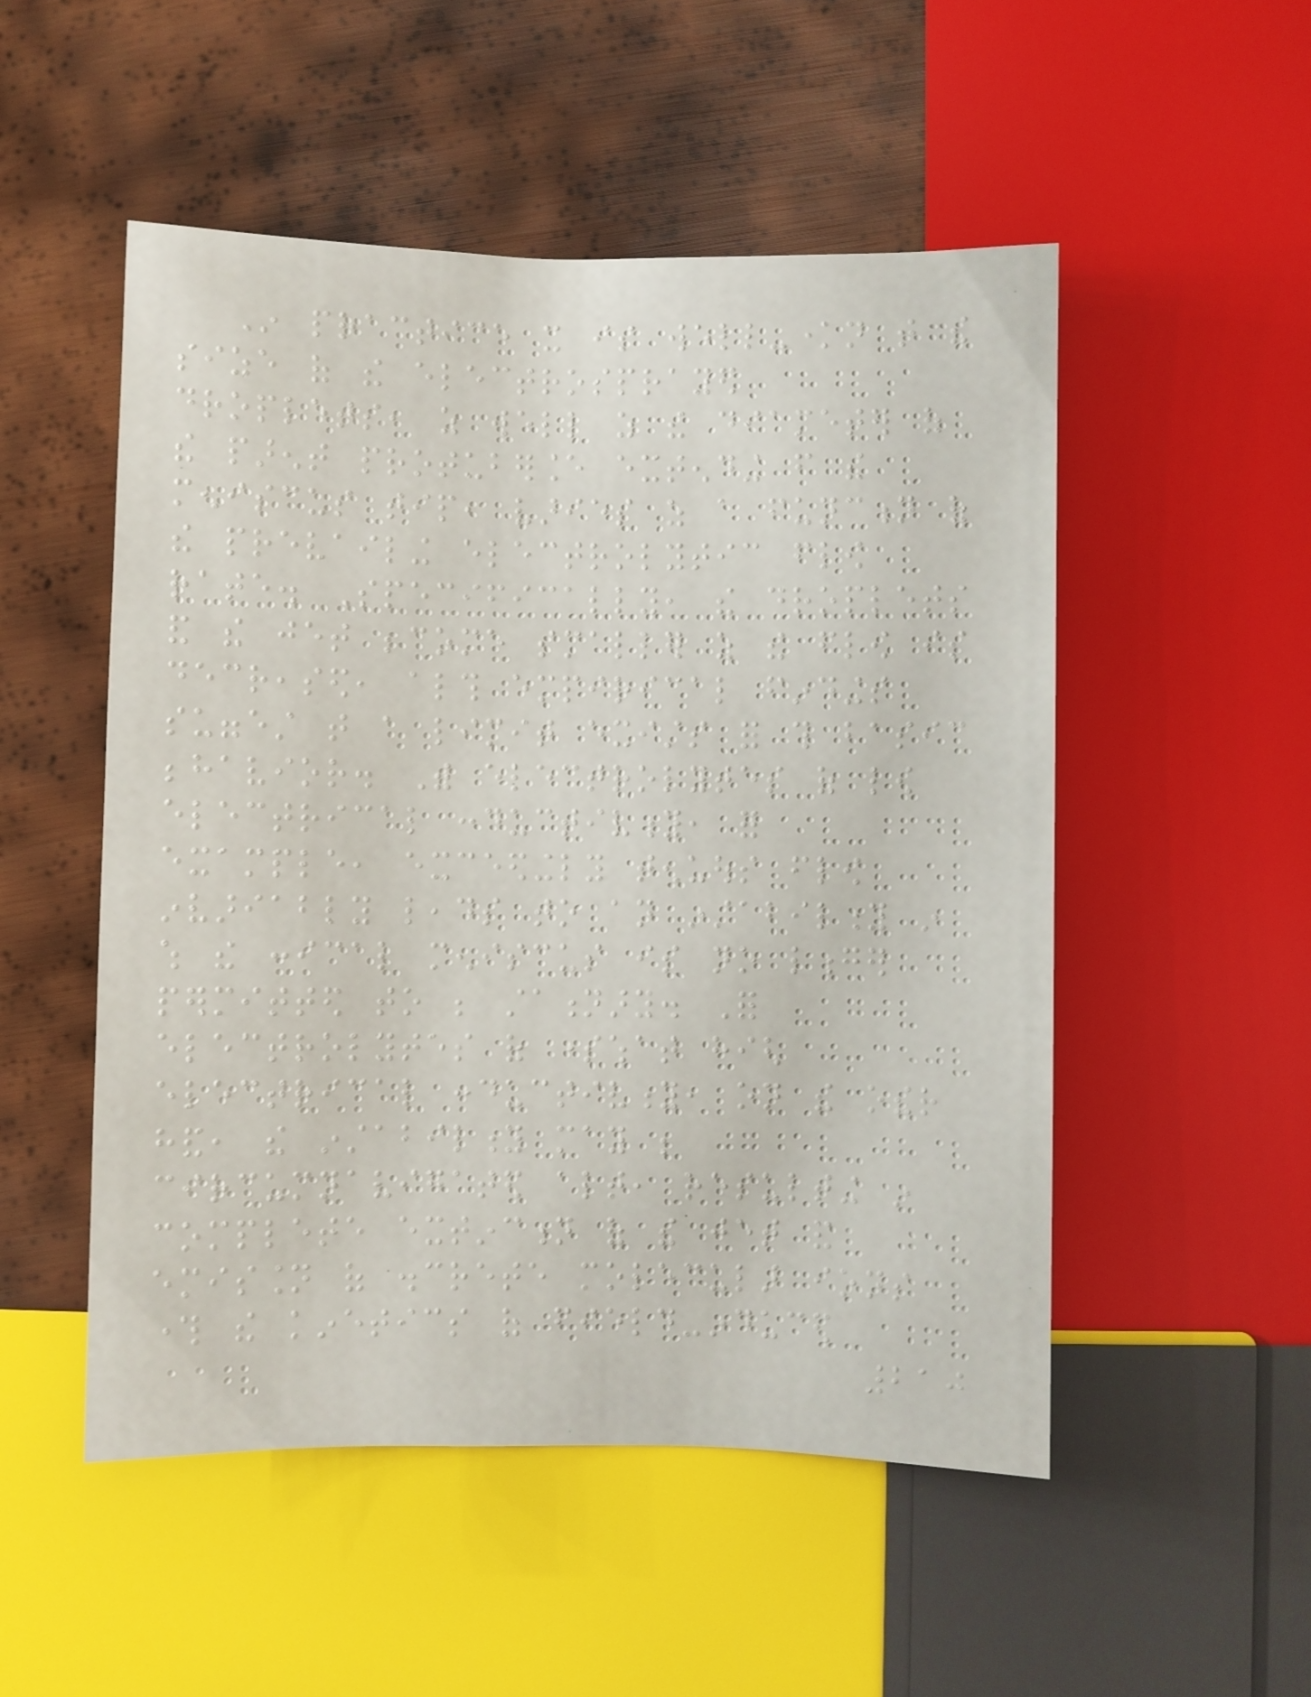In practice it is well-known that the
size of the electrosprayed
droplets, as well as the diameter of
the parent protuberance extending from the
meniscus tip, varies as a function of
the prevailing electrolytic flow
rate. Specifically, the droplets
and the jet become smaller as the flow is
decreased, although empirical findings
suggest that a limit exists for this basic
behavior. With electrolytes of low
electrical conductivity, for
example, exceedingly tenuous flow
invariably leads to an instability in
which the conical meniscus is no longer
permitted to be stationary. For
electrolytes of somewhat high
electrical conductivity, on the other
hand, the instability may be
circumnavigated altogether, resulting in
complete extinction of the jet and
emission of discrete molecular ions
through the kinetics of field-induced
210
